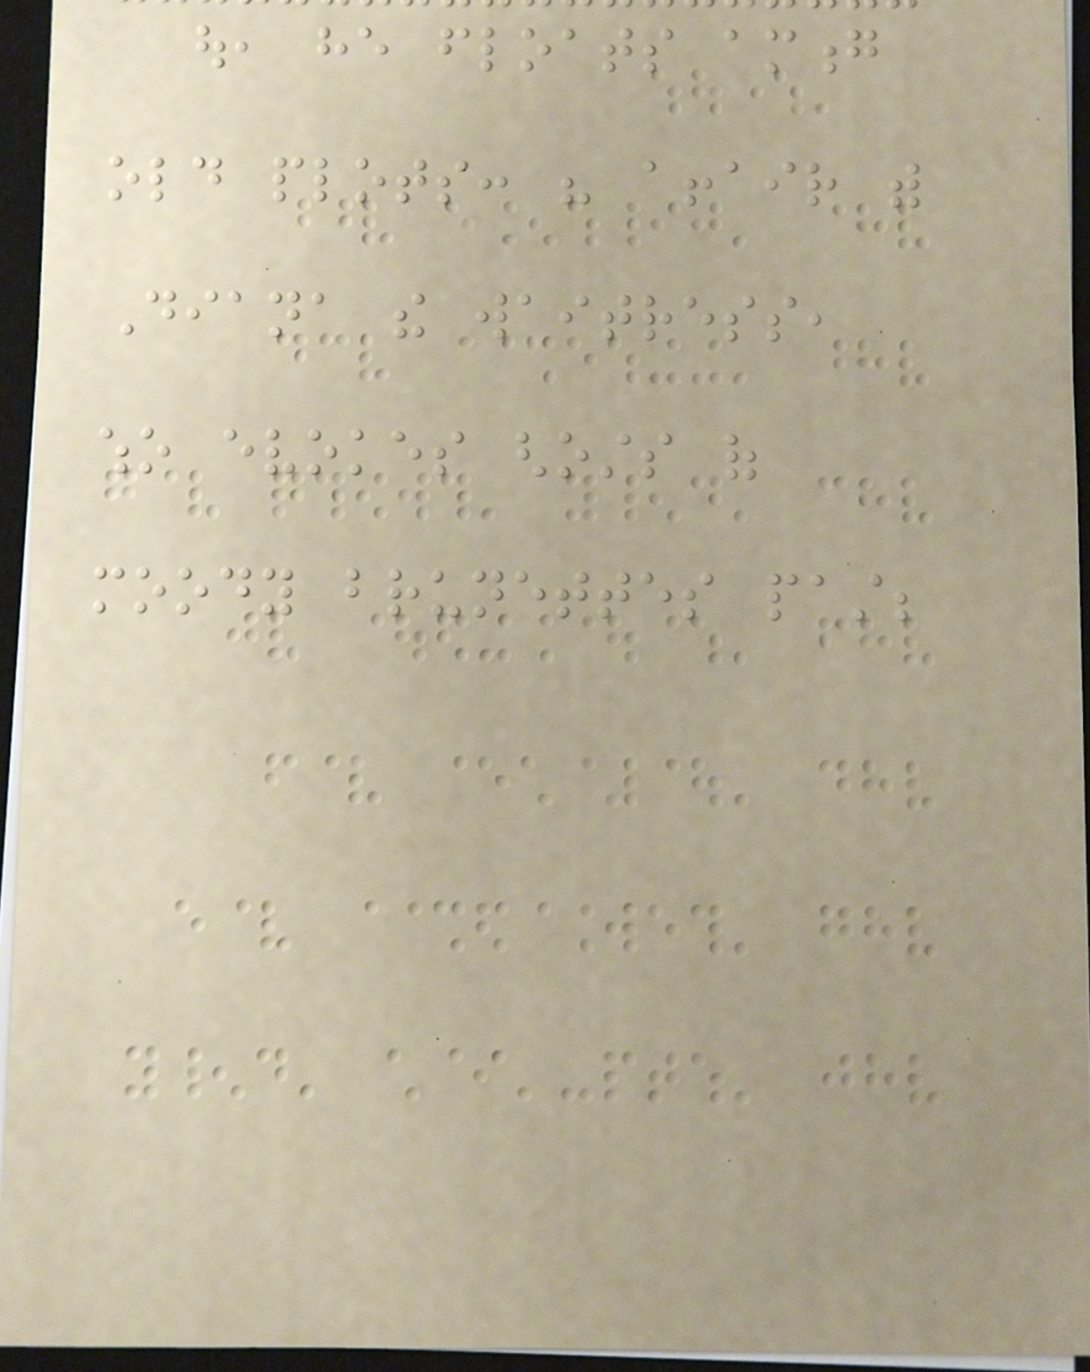out, he floats among
old plots: his affair with
Diana the waitress,
who evokes ghosts of
moody brunettes past;
